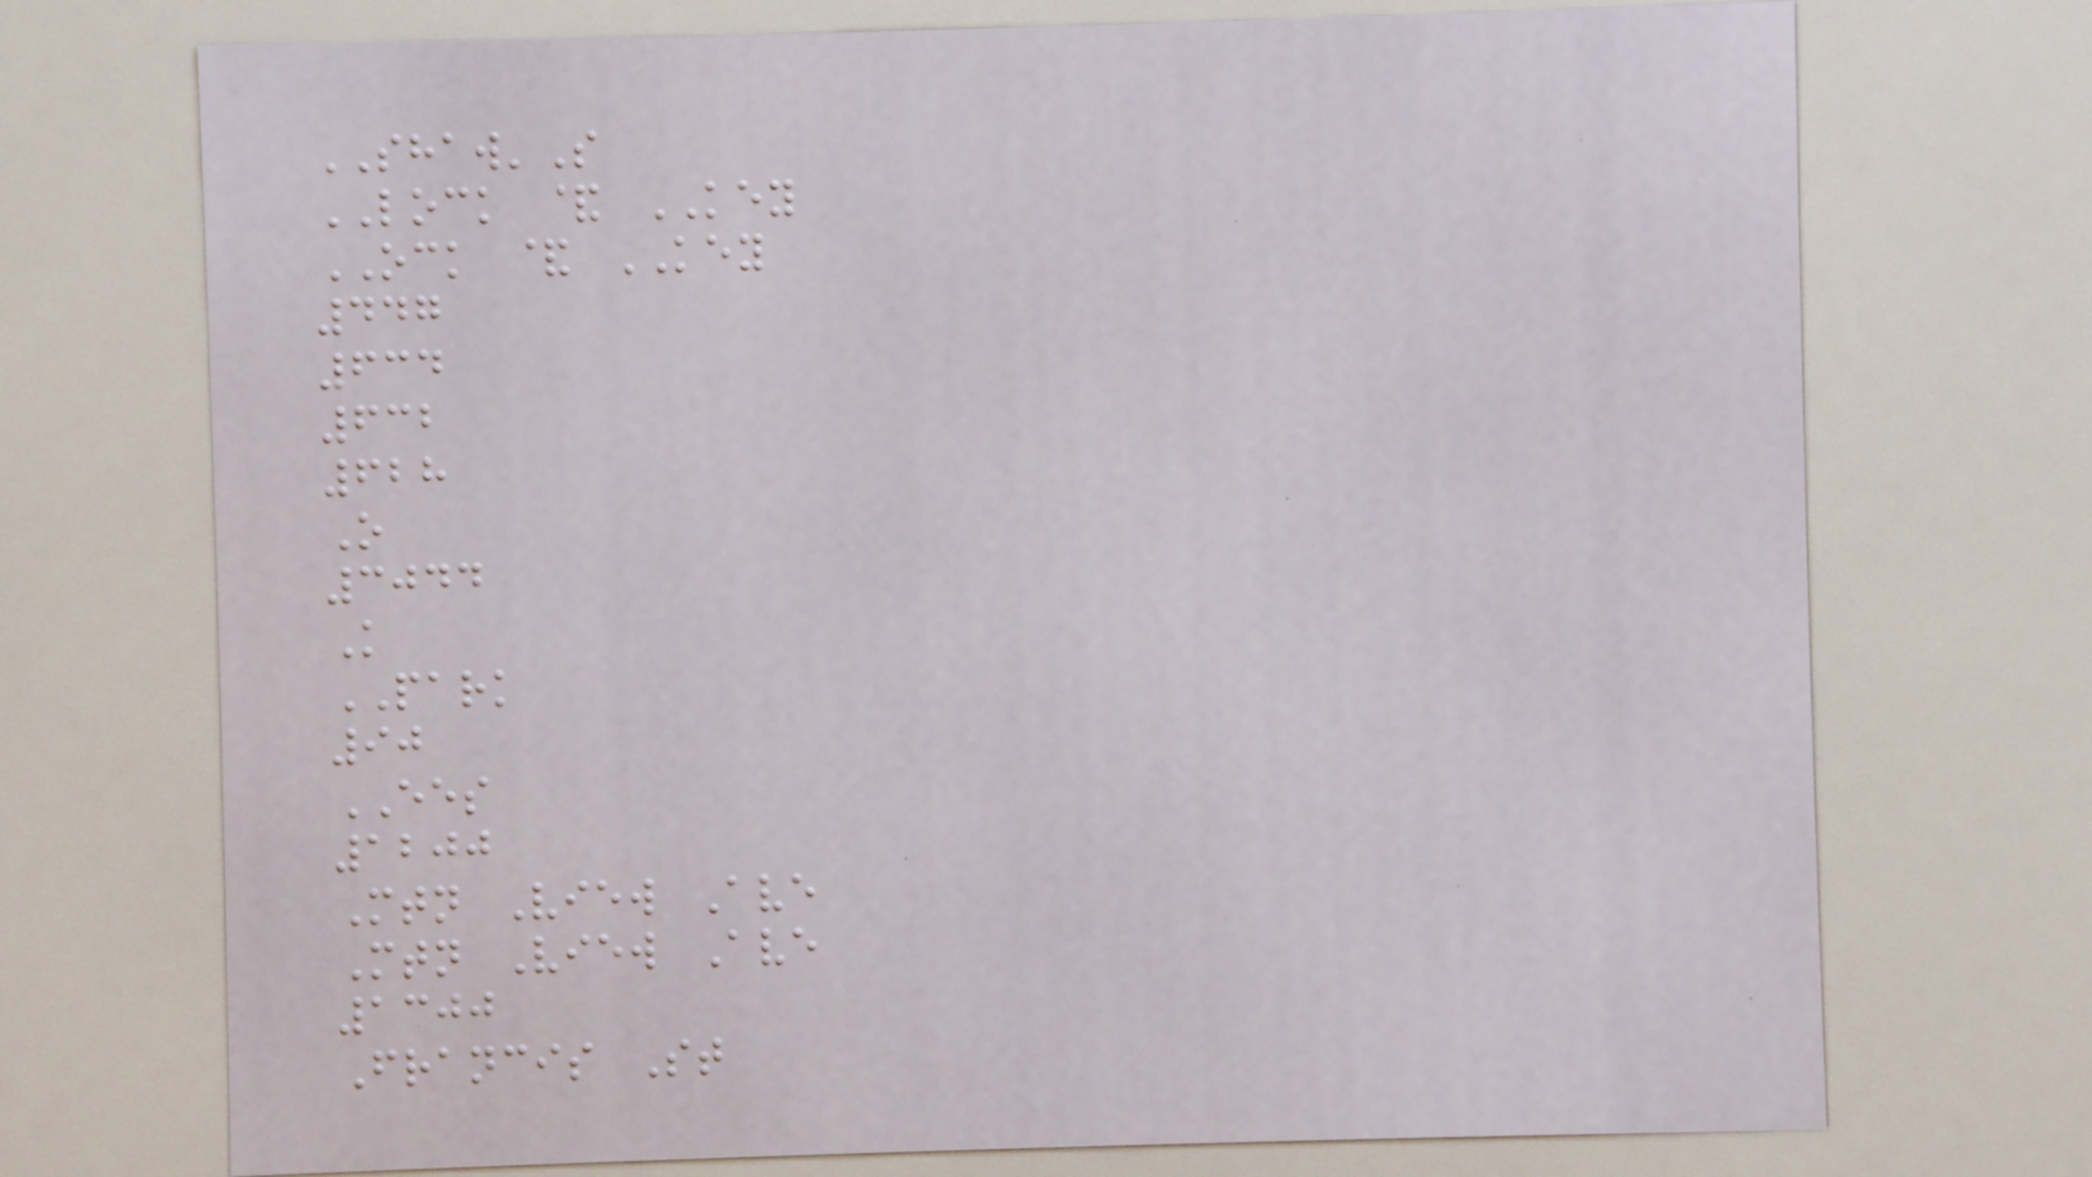SHAW'S
LOCK & KEY
OCK & KEY
447
634
632
628
O
3044
K
PARK
90
EES
1200
Mtn View Ave
Mtn View Ave
1300
Francis St
